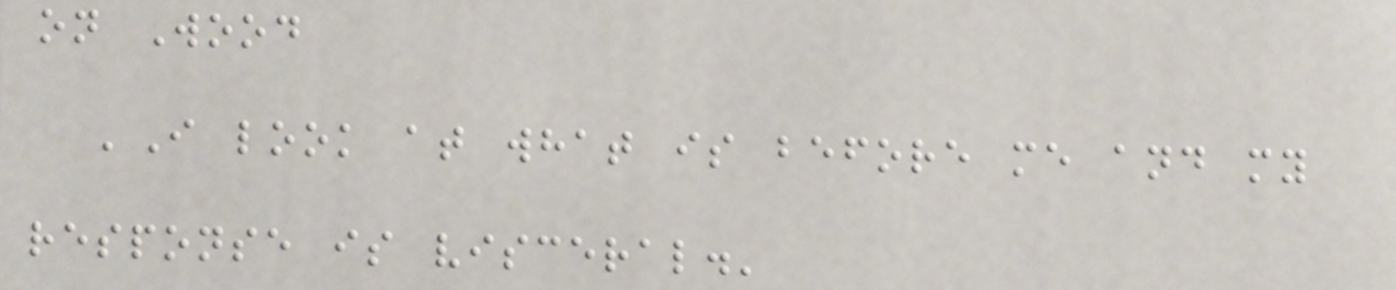on Wood
'I look at what is before me and my
response is visceral.'
